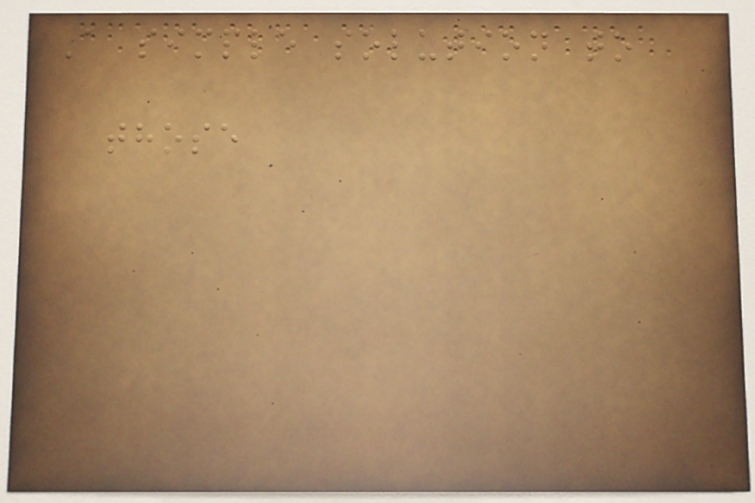A simple solution to
those
